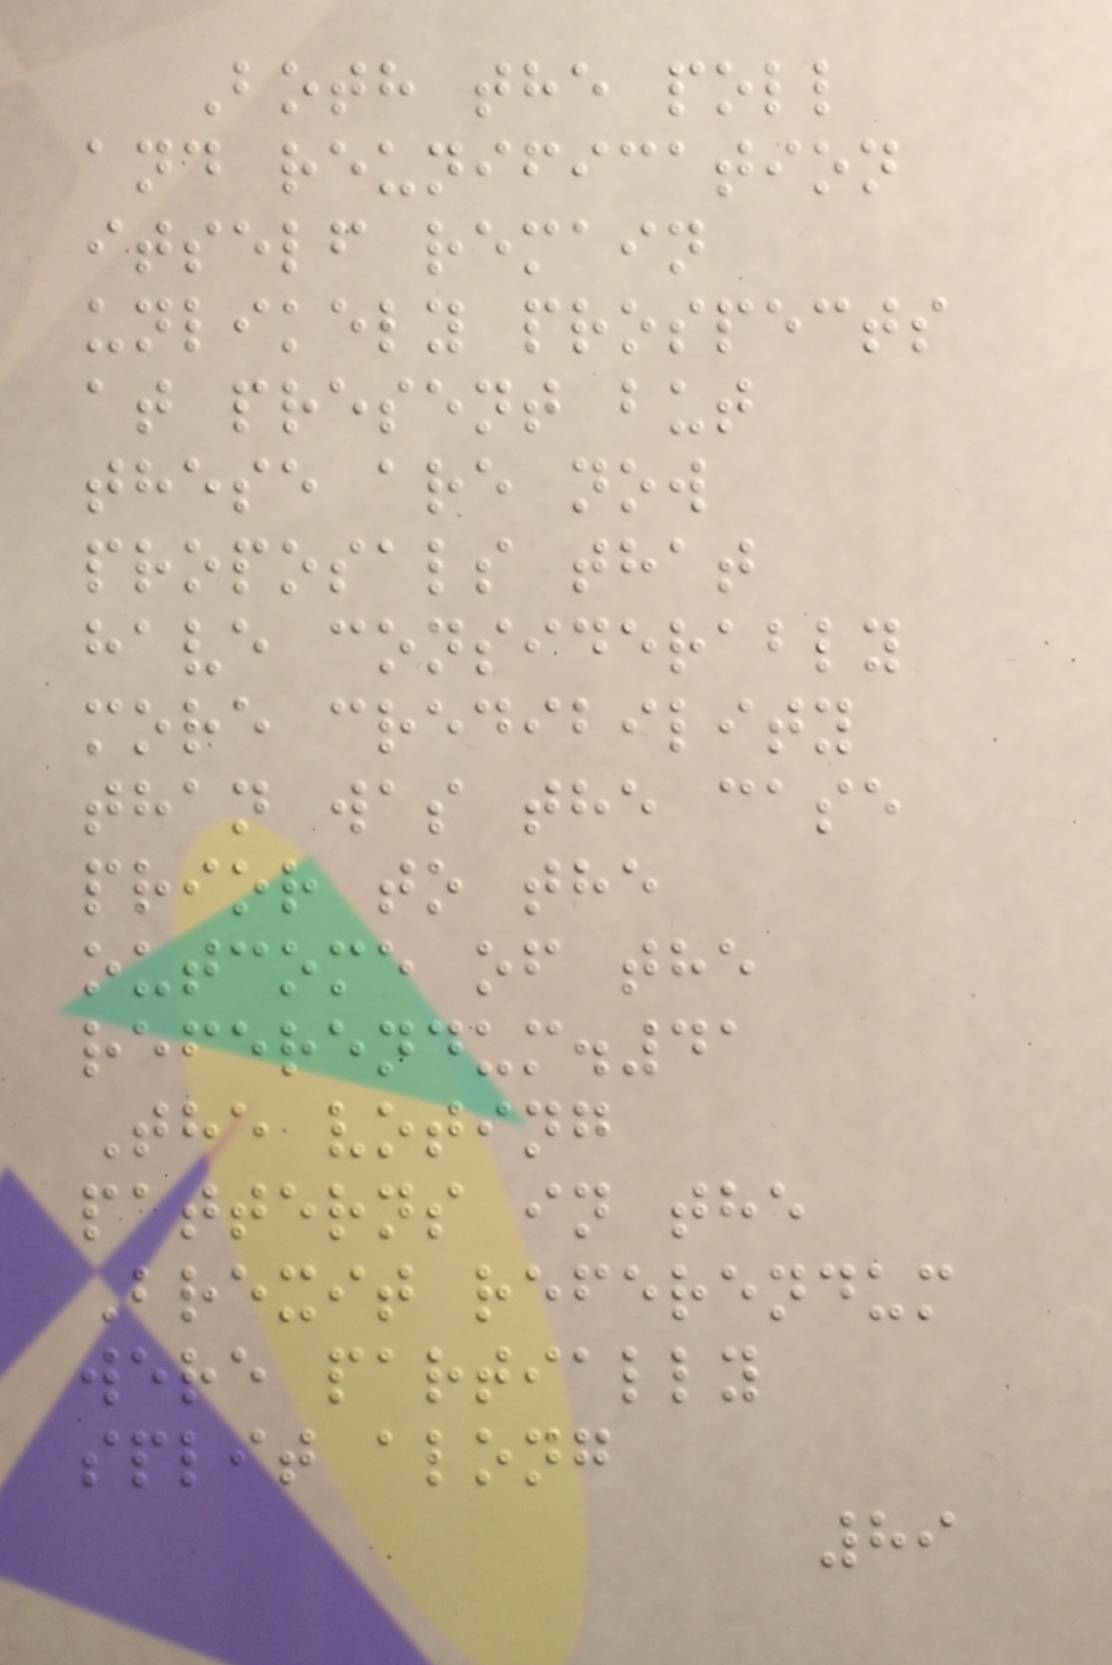Both the poll
and reunification
itself remain
unlikely prospects
at present but
these are now
proposals that
have considerably
more credibility
than was the case
prior to the
outcome of the
referendum.41
The voting
patterns in the
Brexit referendum
were partially
split along
89
